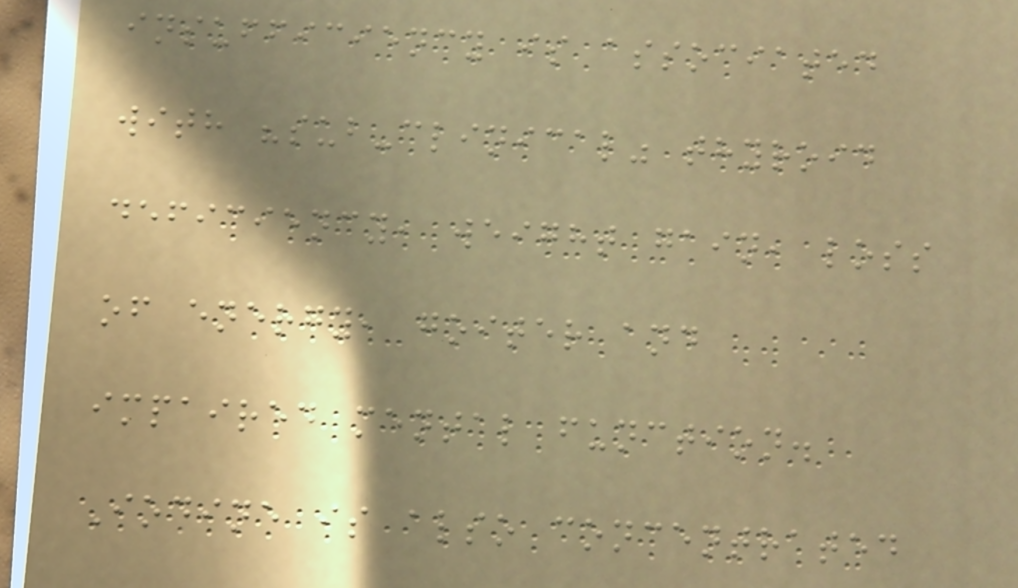insufficiency is associated
with "sub-clinical" thyroid
deficiency, weight gain, loss
of energy, goiter and
impaired mental function.
Iodine is also concentrated
